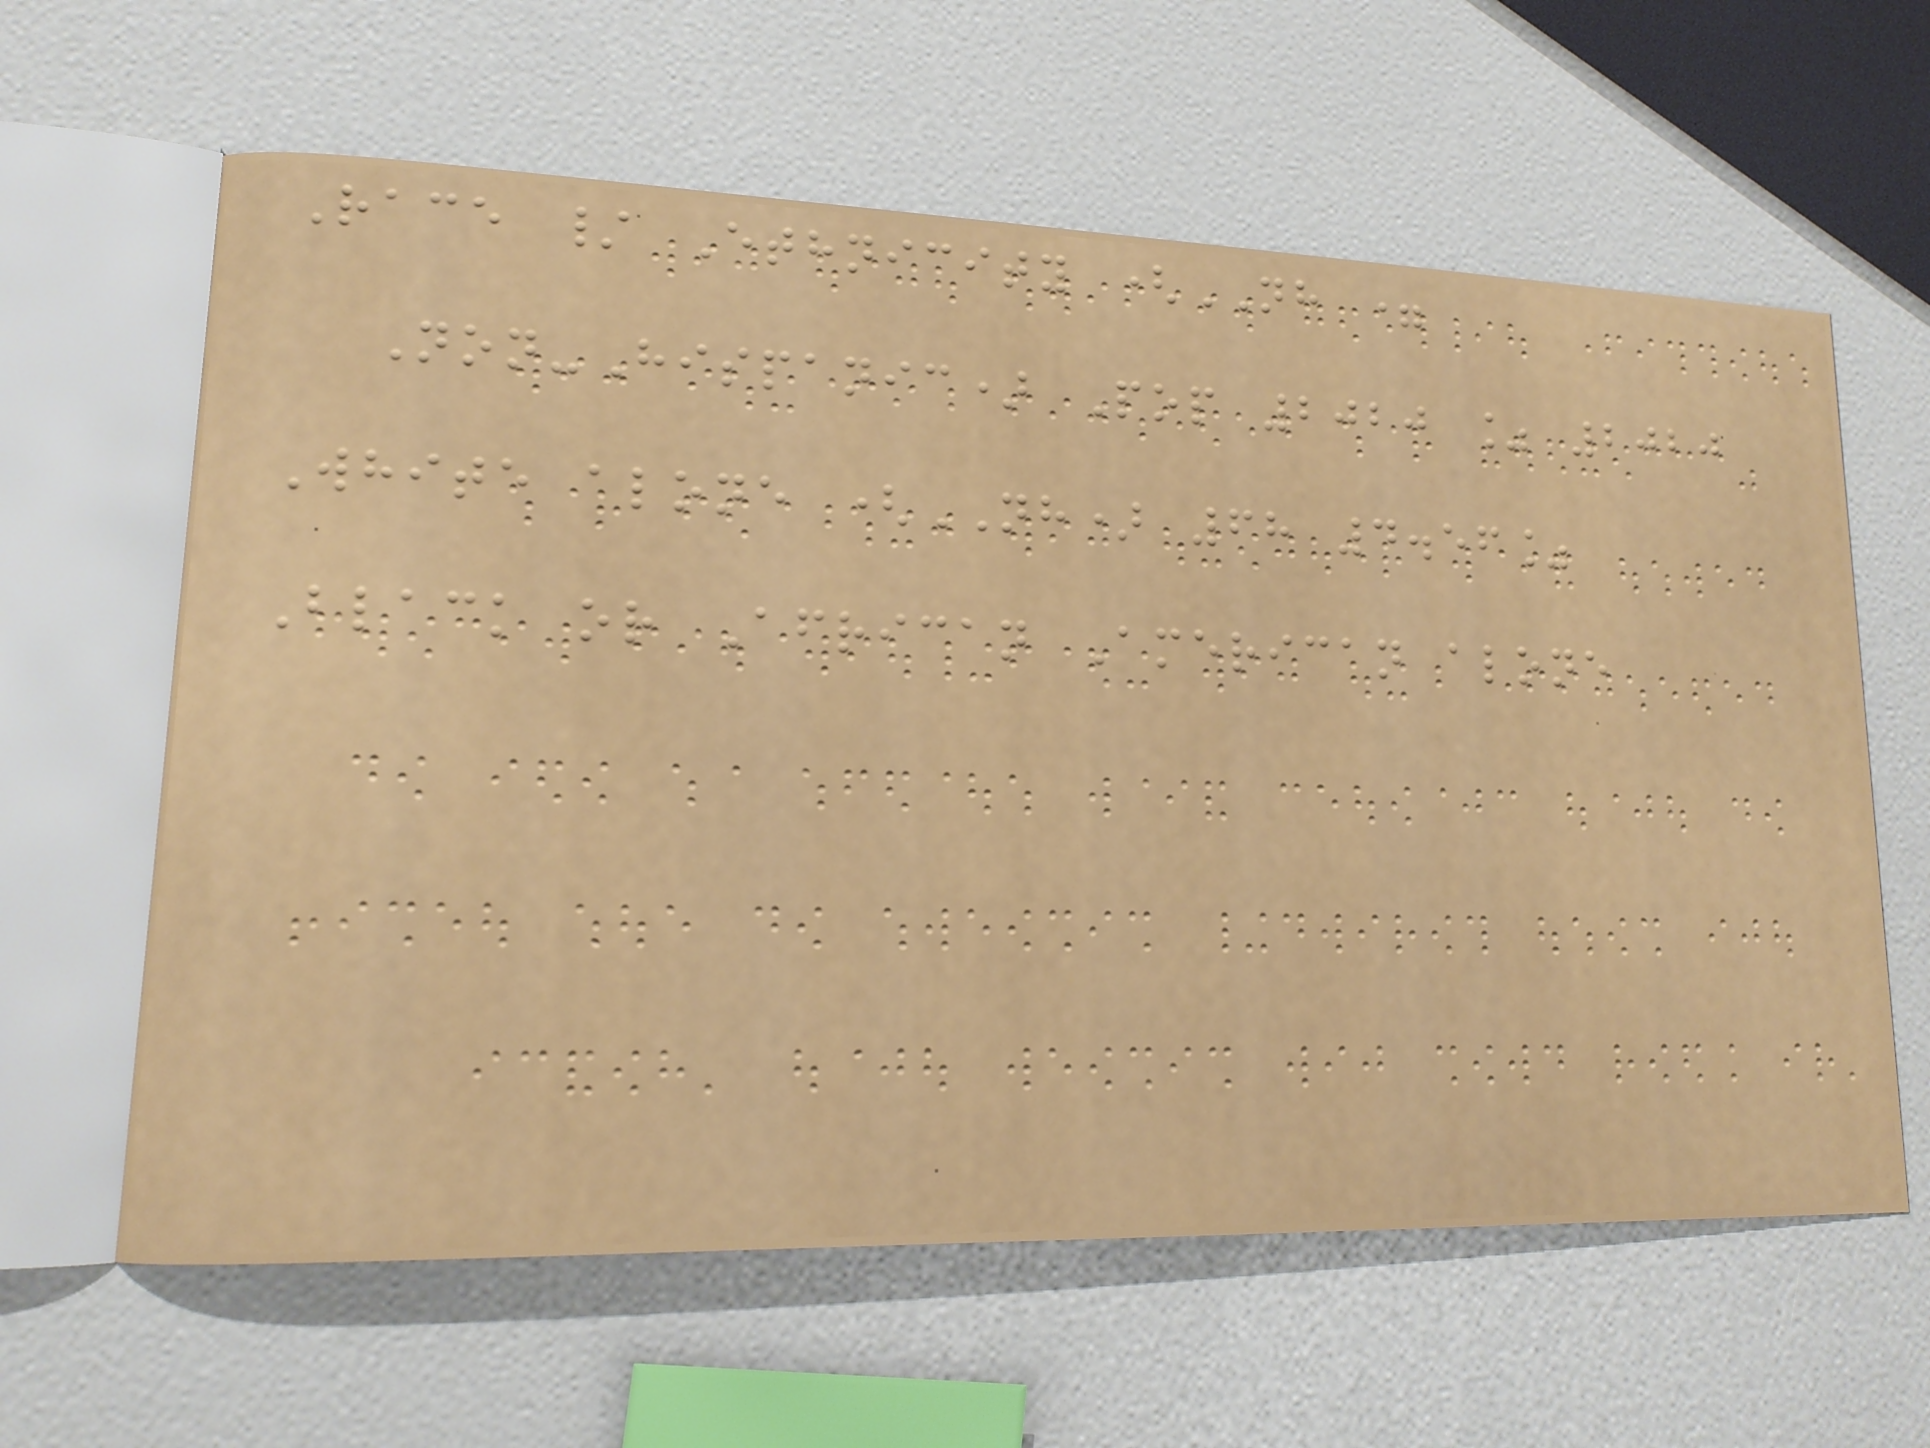Race / Ethnicity (NH =
Non-Hispanic) Pop 2020 % 2020
White alone (NH) 68 4.56%
Black or African American alone
